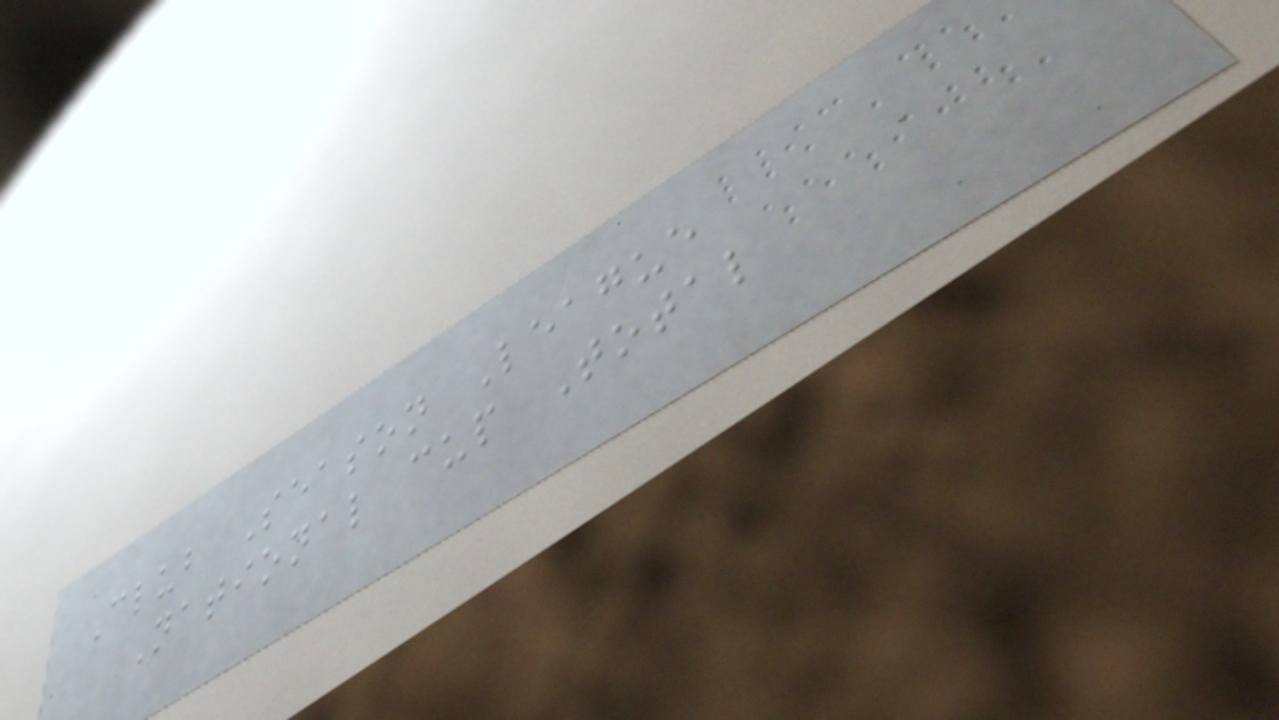Club Season League
National cup Total
